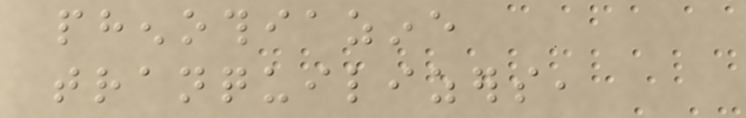phenothiazine
tranquilizers,
